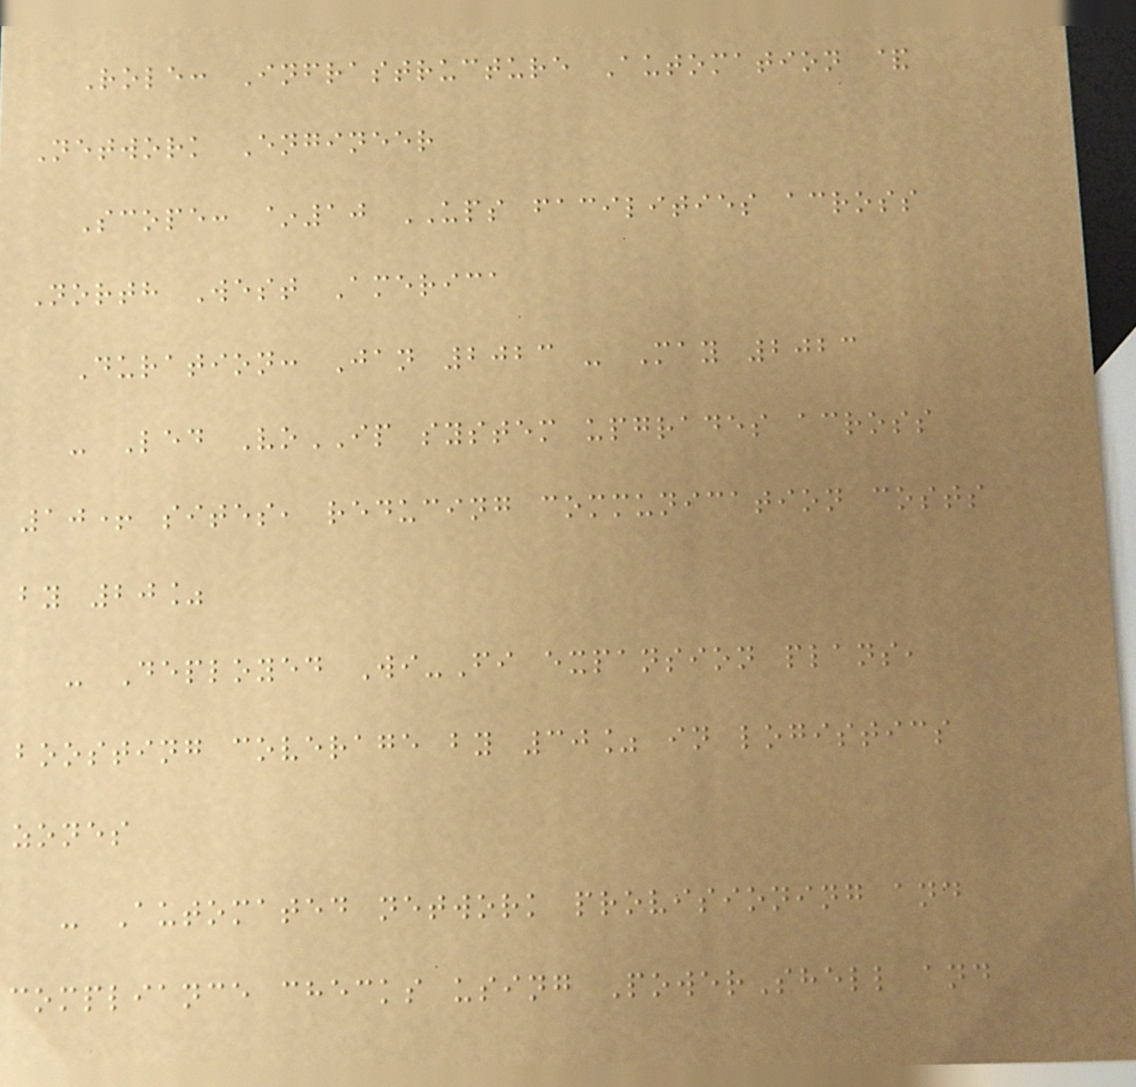Role: Infrastructure Automation &
Network Engineer
Scope: ~10 UPS facilities across
North West America
Duration: Jan 2023 - May 2023
- Led VoIP system upgrades across
10+ sites, reducing communication costs
by 20%
- Deployed Wi-Fi expansion plans,
boosting coverage by 30% in logistics
zones
- Automated network provisioning and
compliance checks using PowerShell and
